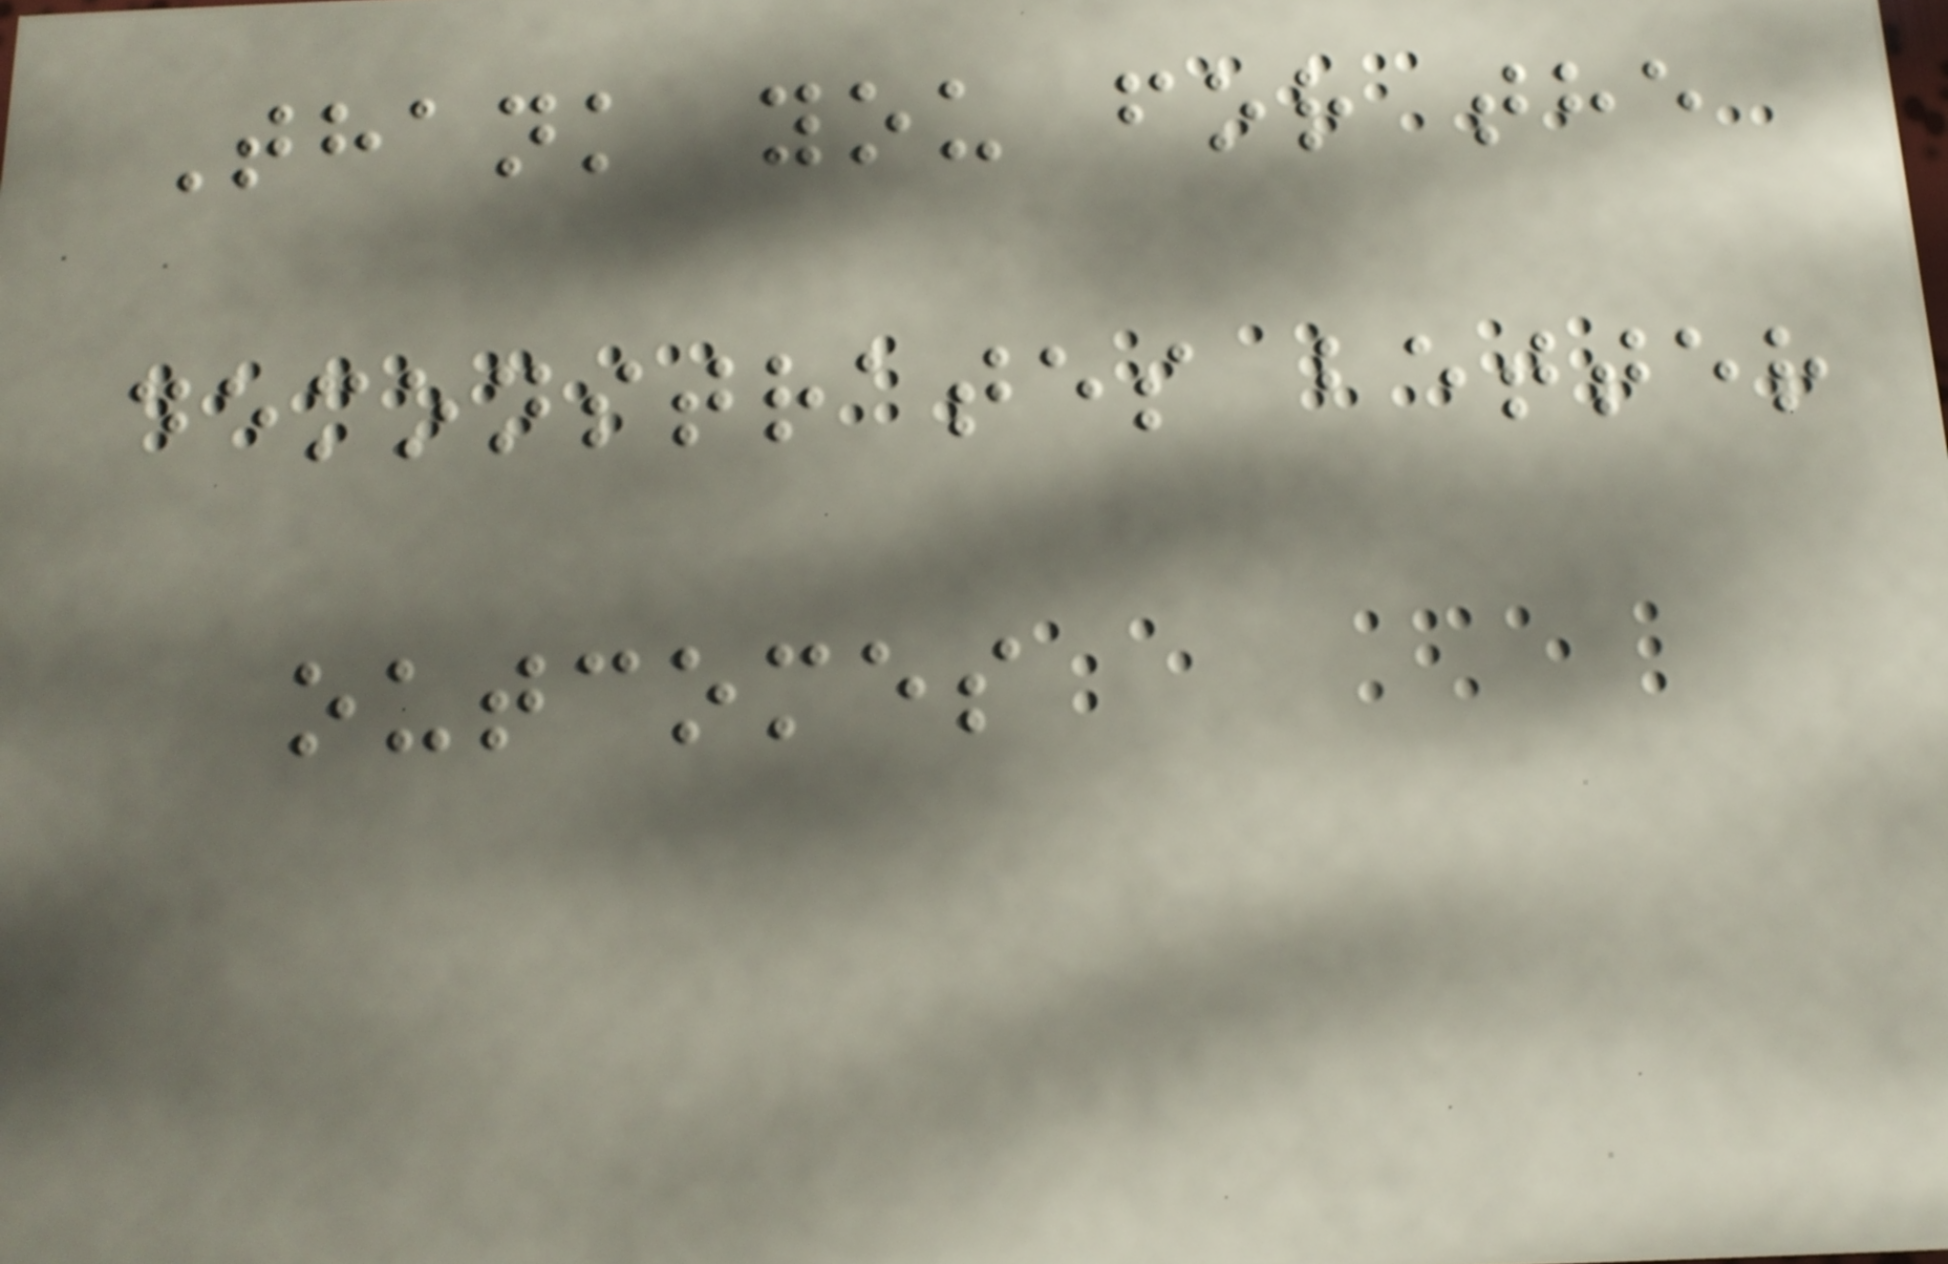Thank you for the
demonstrates better
outcomes
